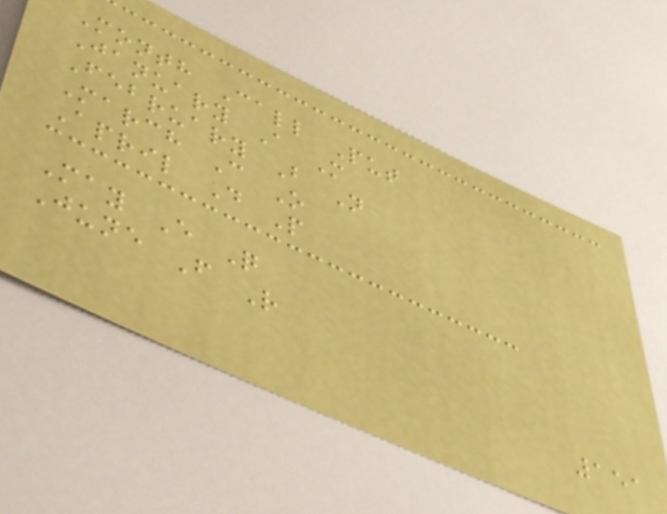Month Call Put
January A M
February B N
March C O
April D P
May E Q
June F R
151
